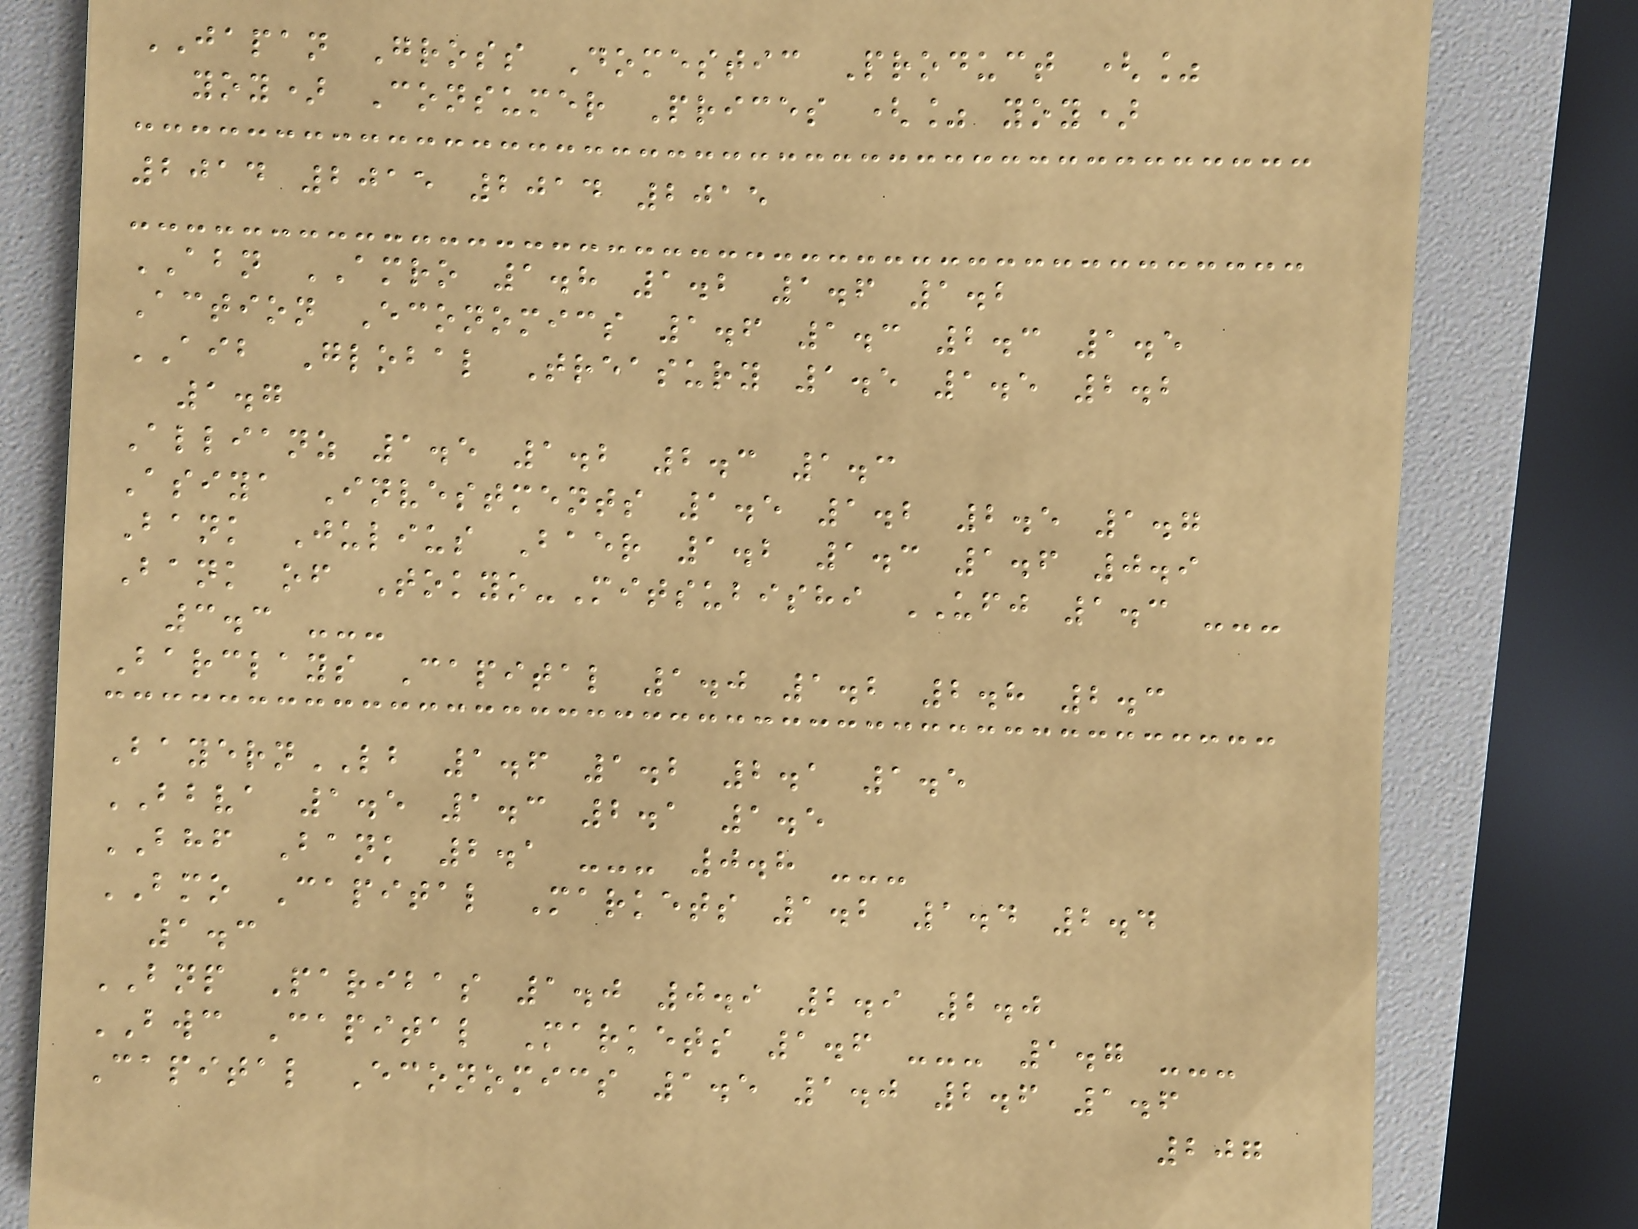JAPAN Gross Domestic Product (%
yoy) Consumer Prices (% yoy)
2014 2015 2014 2015
ABN AMRO 1.8 1.2 1.6 1.2
Action Economics 1.6 1.3 2.3 1.5
AIB Global Treasury 1.5 1.5 2.2
1.7
Allianz 1.5 1.2 2.3 1.3
Asiya Investments 1.5 1.2 2.5 1.7
Bank Julius Baer 1.2 1.3 1.6 0.9
Bank of Tokyo-Mitsubishi UFJ 1.3 ---
3.3 ---
Barclays Capital 1.0 1.2 2.8 2.3
BayernLB 1.6 1.2 2.1 1.5
BBVA 1.5 1.3 2.1 1.5
BHF Bank 2.1 --- 0.8 ---
BMO Capital Markets 1.2 1.4 2.4
1.3
BNP Paribas 1.0 0.9 2.9 2.0
BWC Capital Markets 1.6 --- 1.7 ---
Capital Economics 1.5 1.0 2.6 1.6
207
